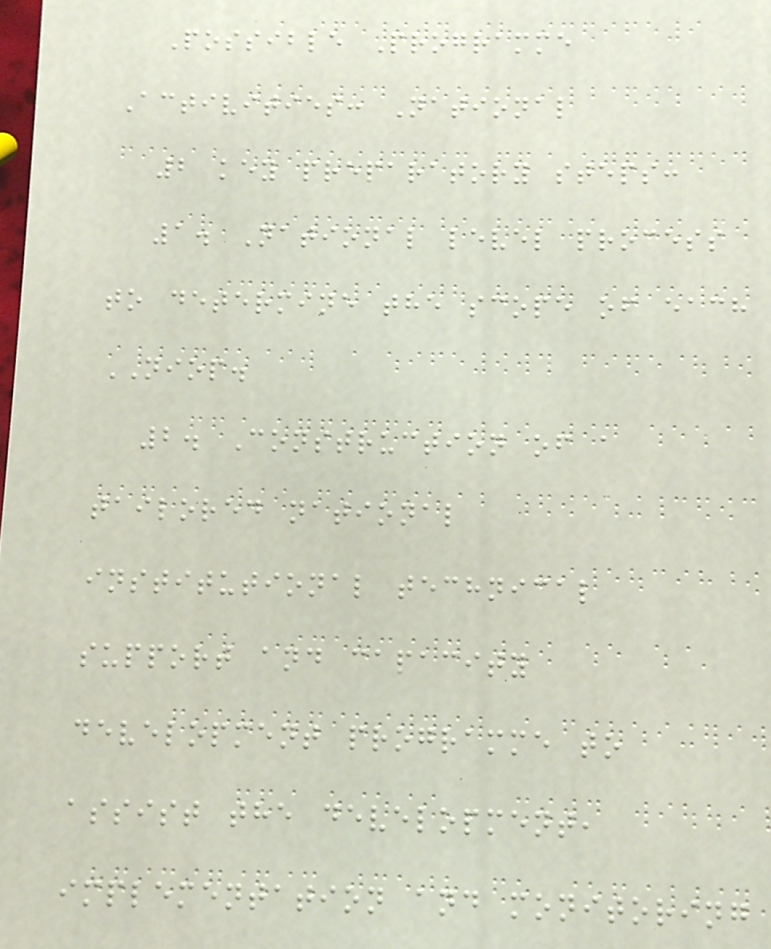Possible Programme
Activities: National
2 key preparatory steps:
1. National level process
to determine the scope of each
NIOP.
2. Construction of a
tailored national
institutional technical
support and capacity
development programme to
assist the development,
implementation and monitoring
